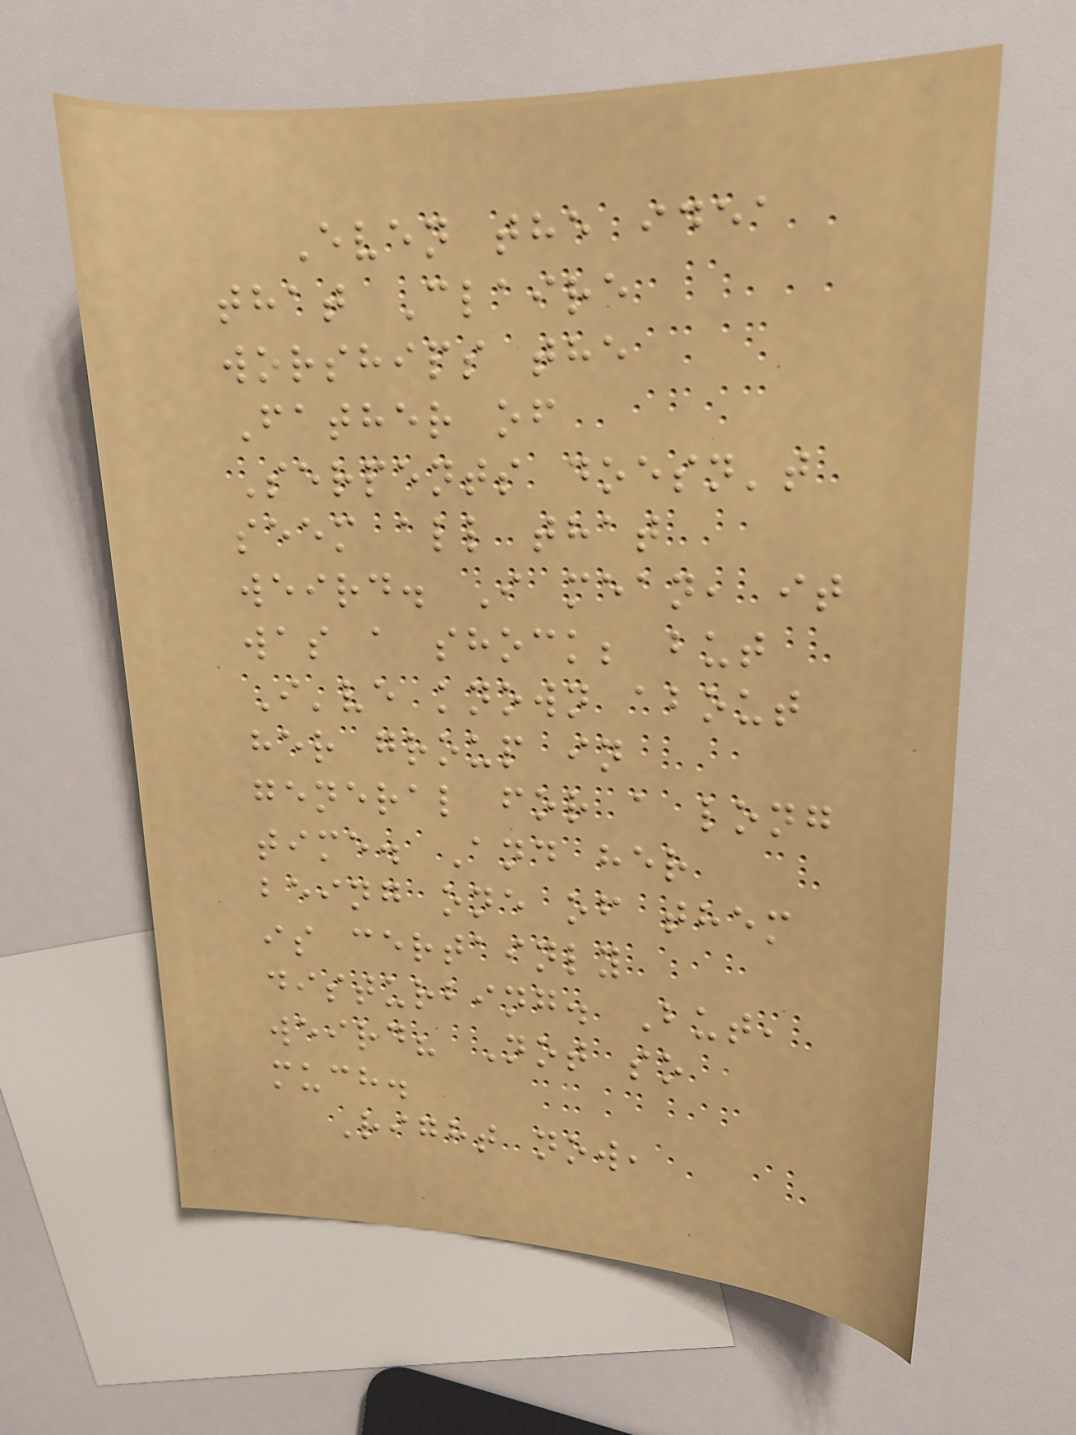Even the idea
that Claire
worships the
Father of
Serpents doesn't
seem all that
weird. I mean, it
was a shock; but
I've known about
her group in
general for a long
time. And her
being one of them
is certainly
disturbing. But,
weird? Not so
much.
Right now,
